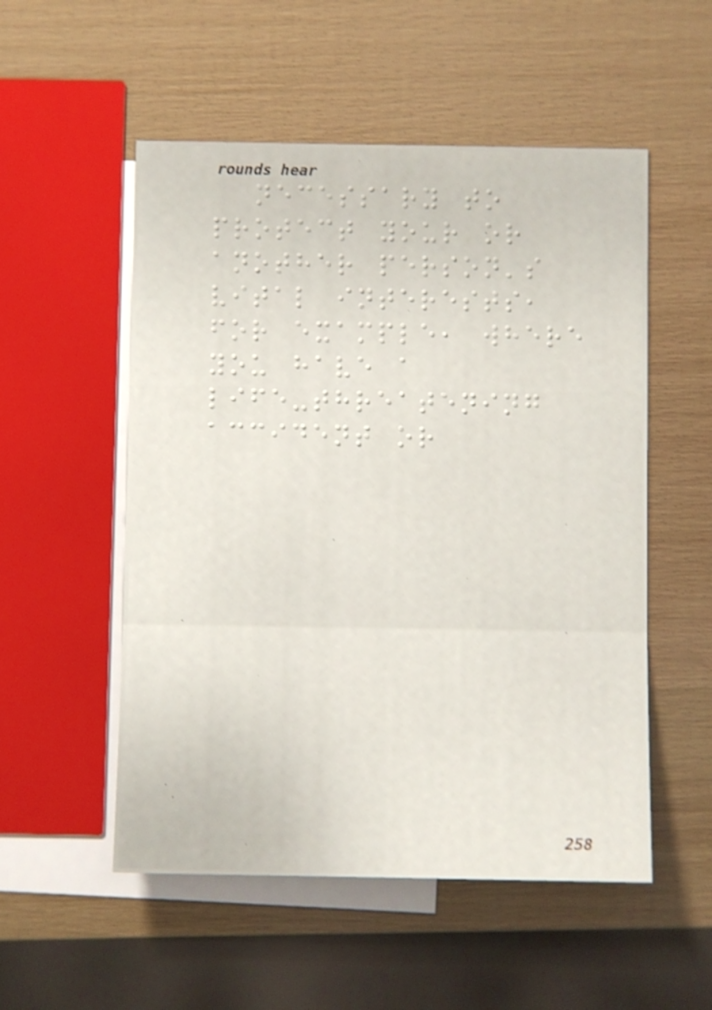necessary to
protect your or
another person's
vital interests,
for example, where
you have a
life-threatening
accident or
